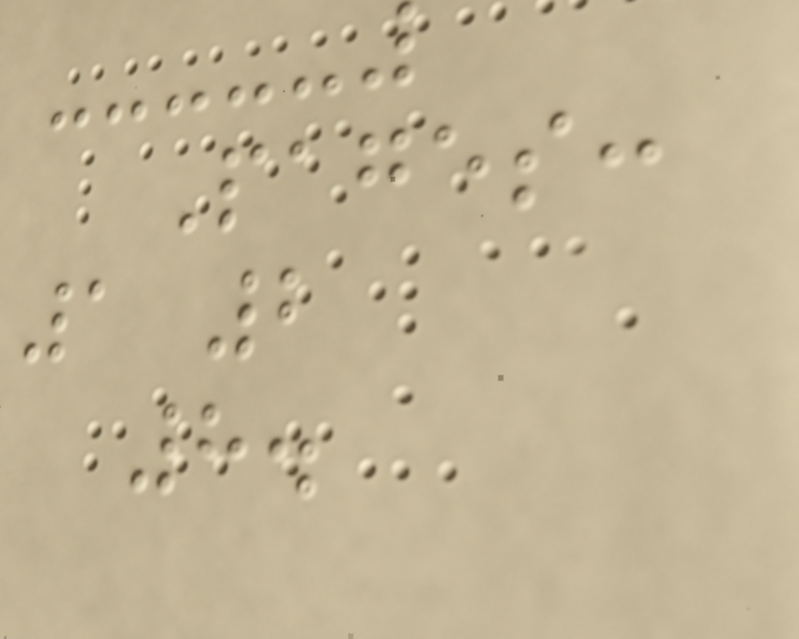Pages:
1 2
8.
